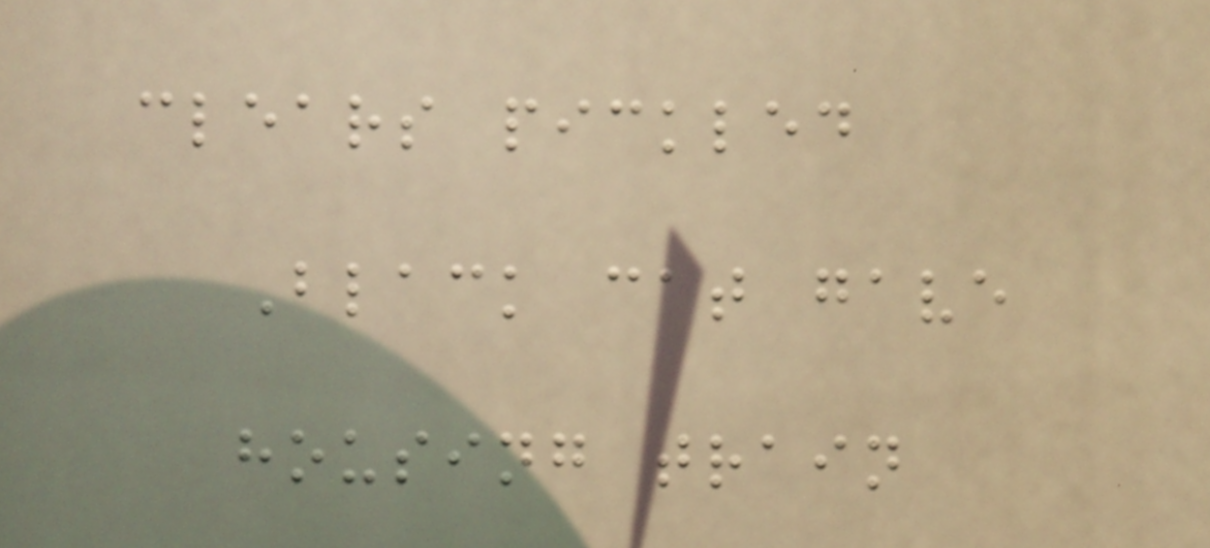clears pickled
Black cat gave
housing train
